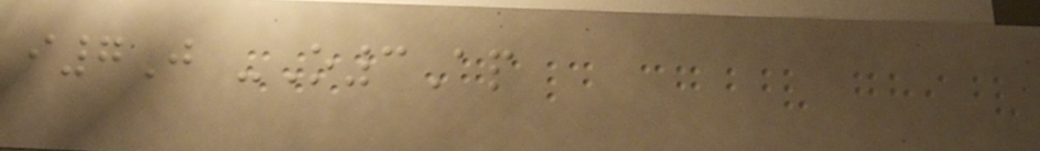i7J -O3Ap
